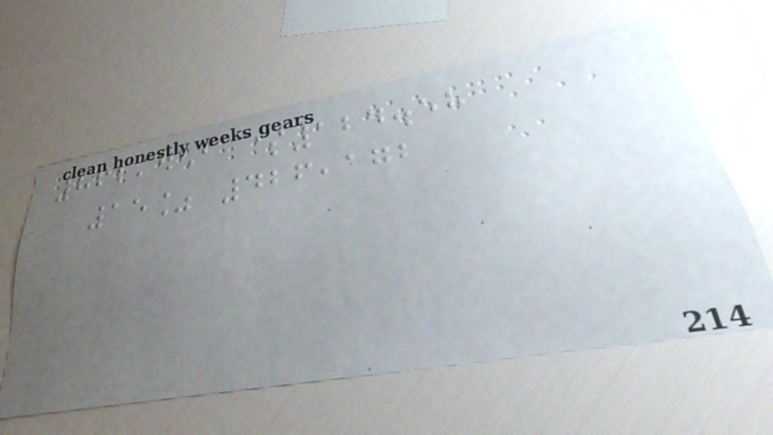862,451 $124.58
15% 426,172
